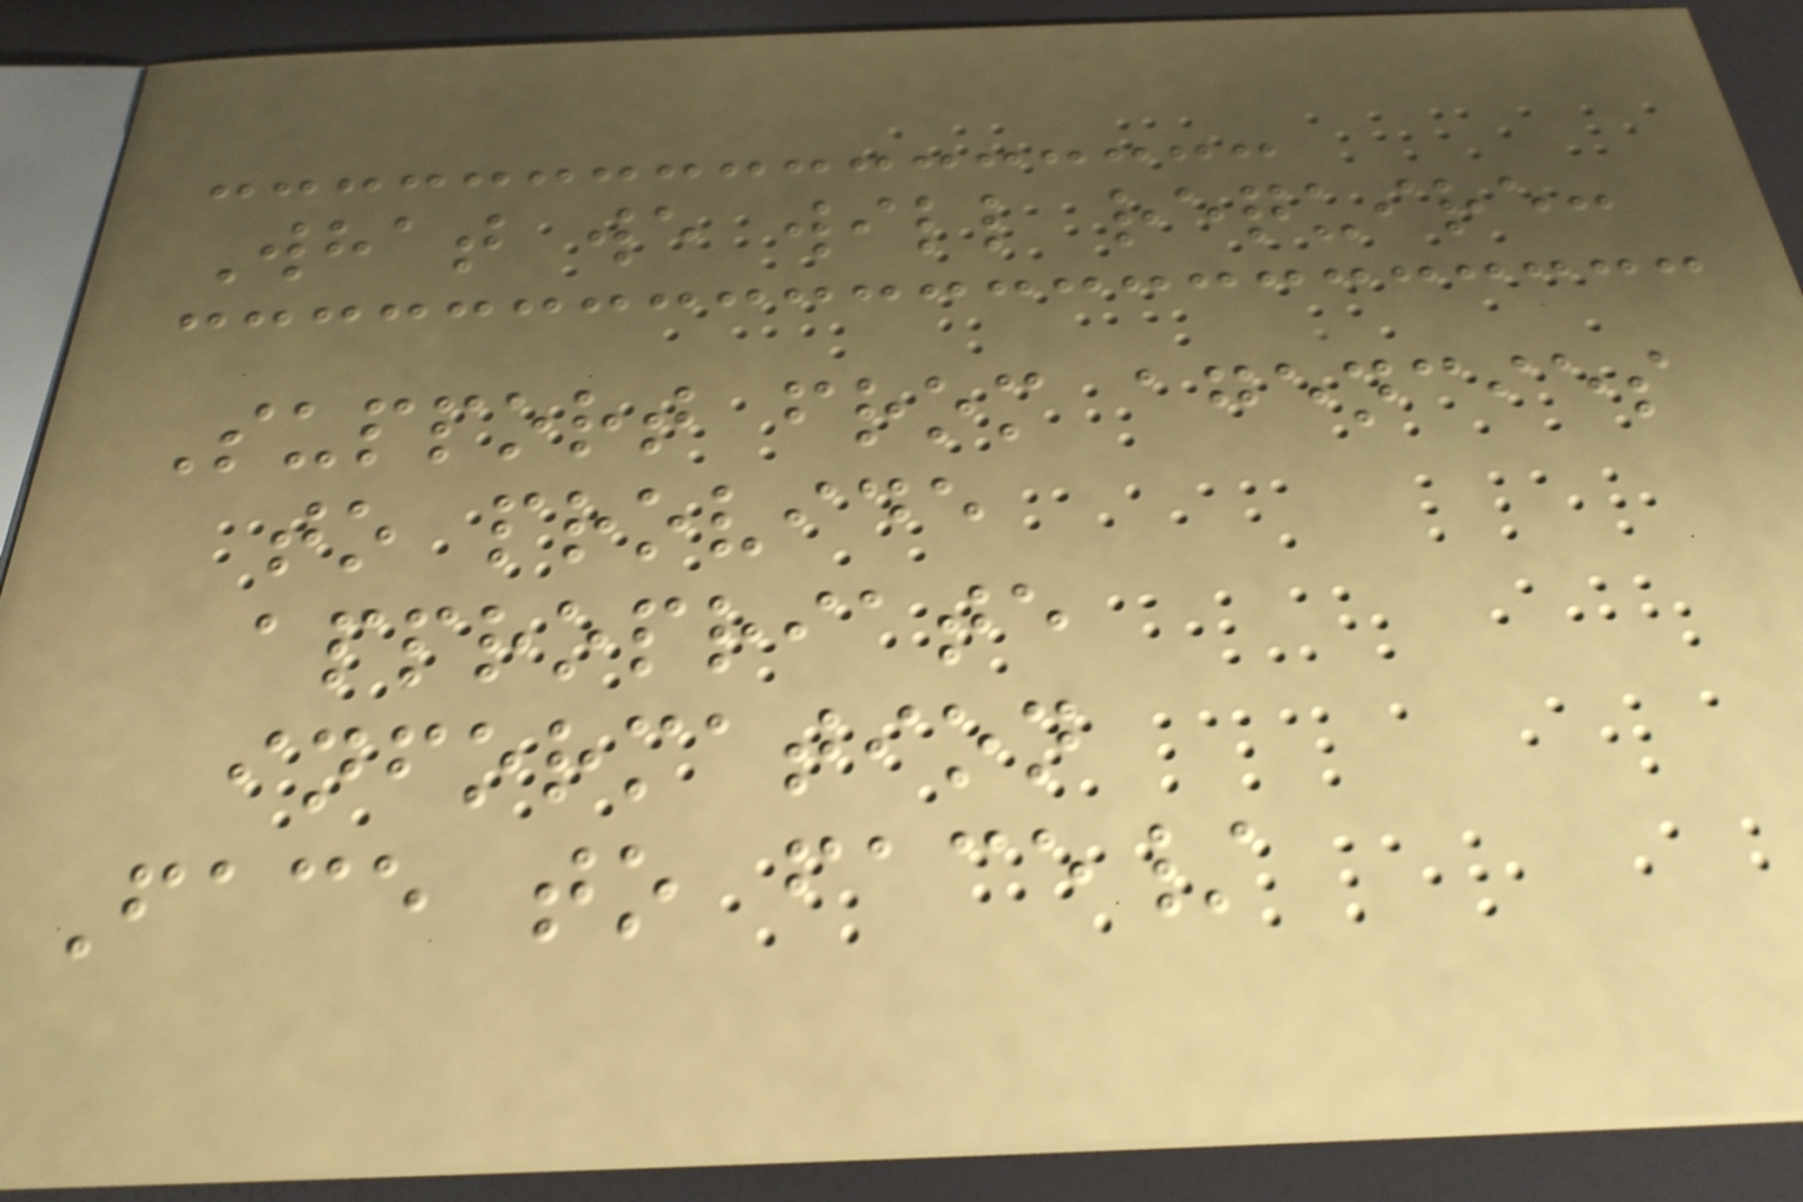What we will require:
Support from agencies
to provide
appropriate
information
Face to face/
